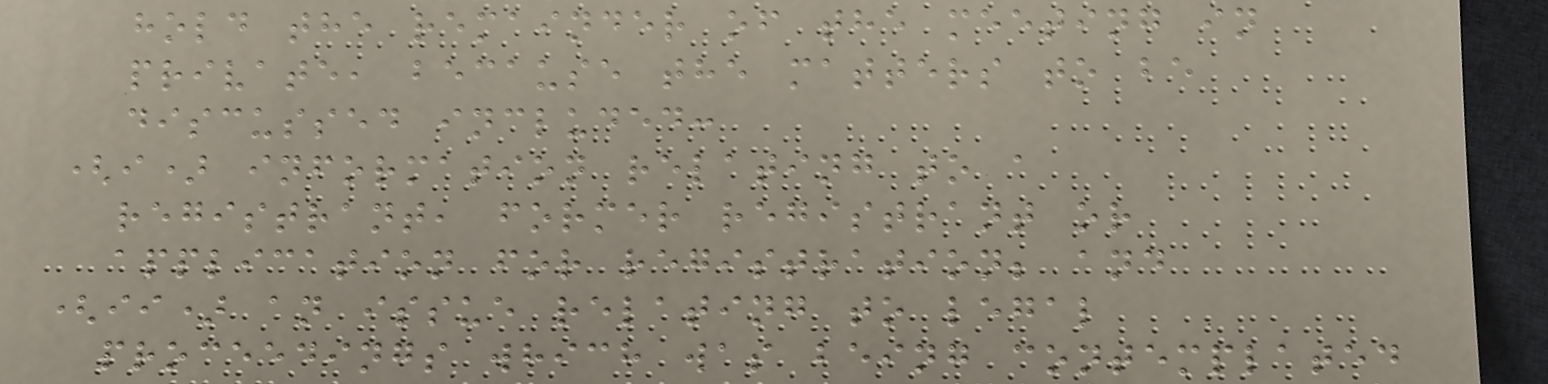hold the remainder of the meeting in
private, because the matters to be
discussed included:
(i) information relating to a
registrant, former registrant or
application for registration; and
(ii) an issue relating to legal
proceedings which was being contemplated
